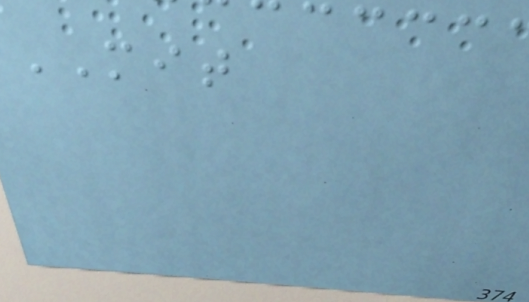MIT
